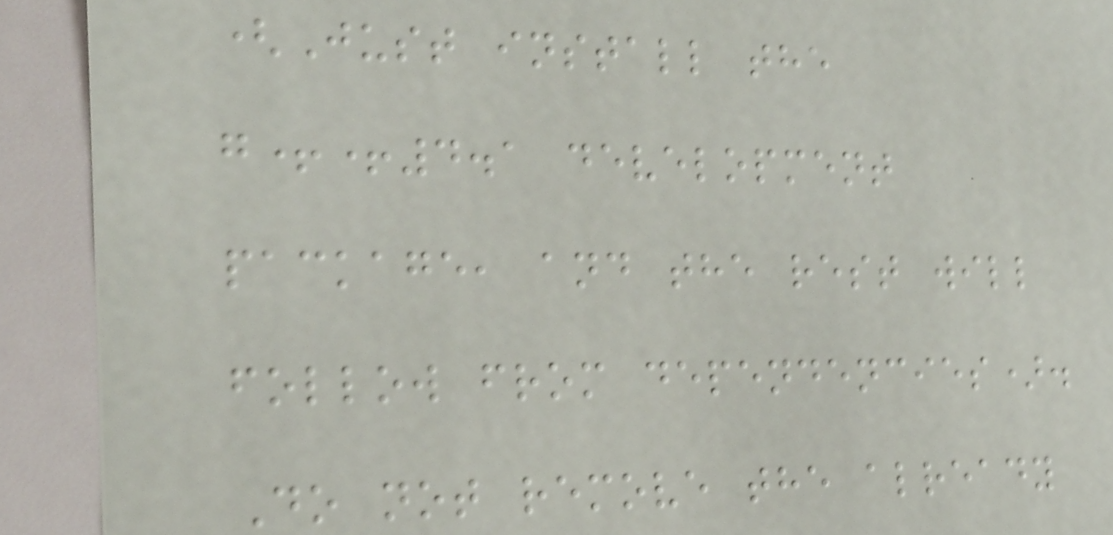(Just install the
g++4.1 development
package, and the rest will
follow from dependencies).
Do not remove the already
